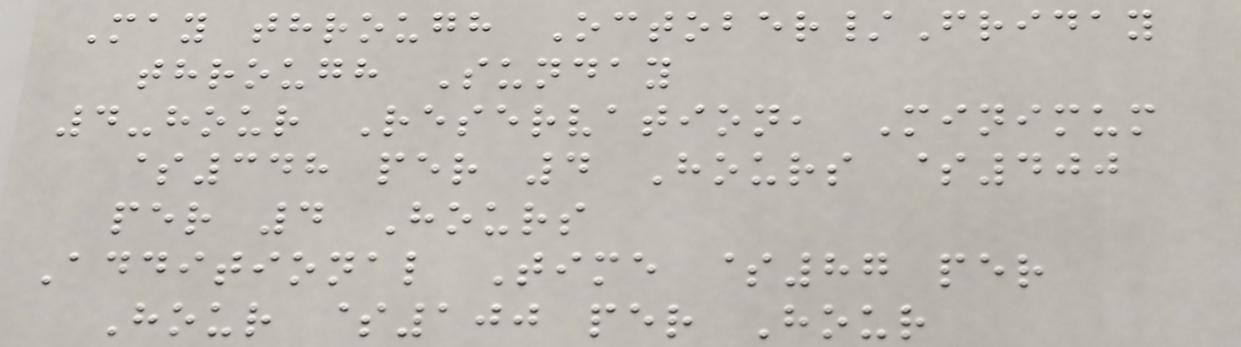May through October/Friday
through Sunday
4-hour Reservation, Minimum
$348 per 4 Hours $400
per 4 Hours
Additional Time $87 per
Hour $100 per Hour
